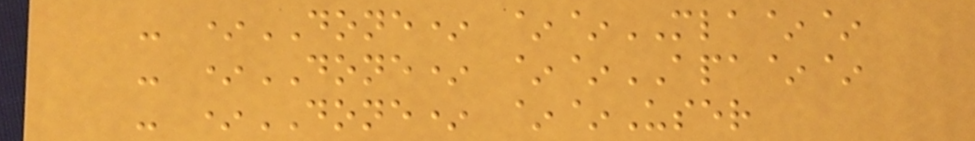- *DONE* ~~MLA~~
- *DONE* ~~APA~~
- *DONE* ~~User
